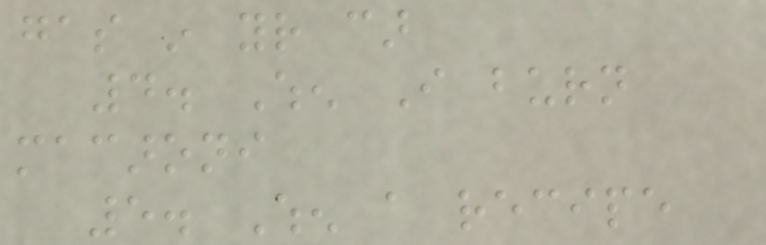gas in your car
4. When I burn
macaroni
5. When a recipe
